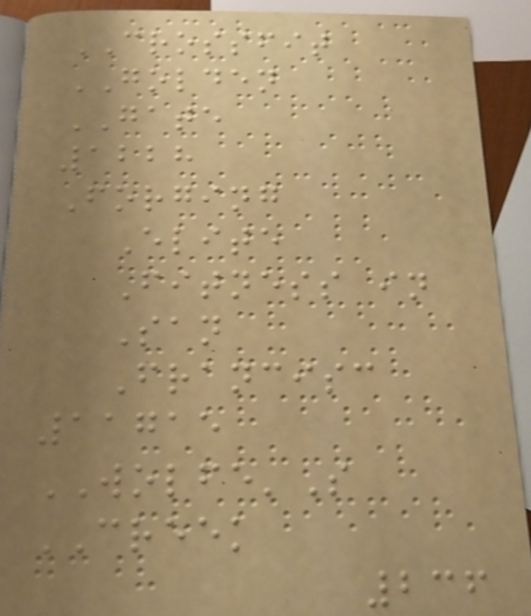CROSSFIT
GOLDEN
GATE
1228
Forging
Elite
Fitness in
San
Francisc
11715
WOLFE'S
CREEK
236
